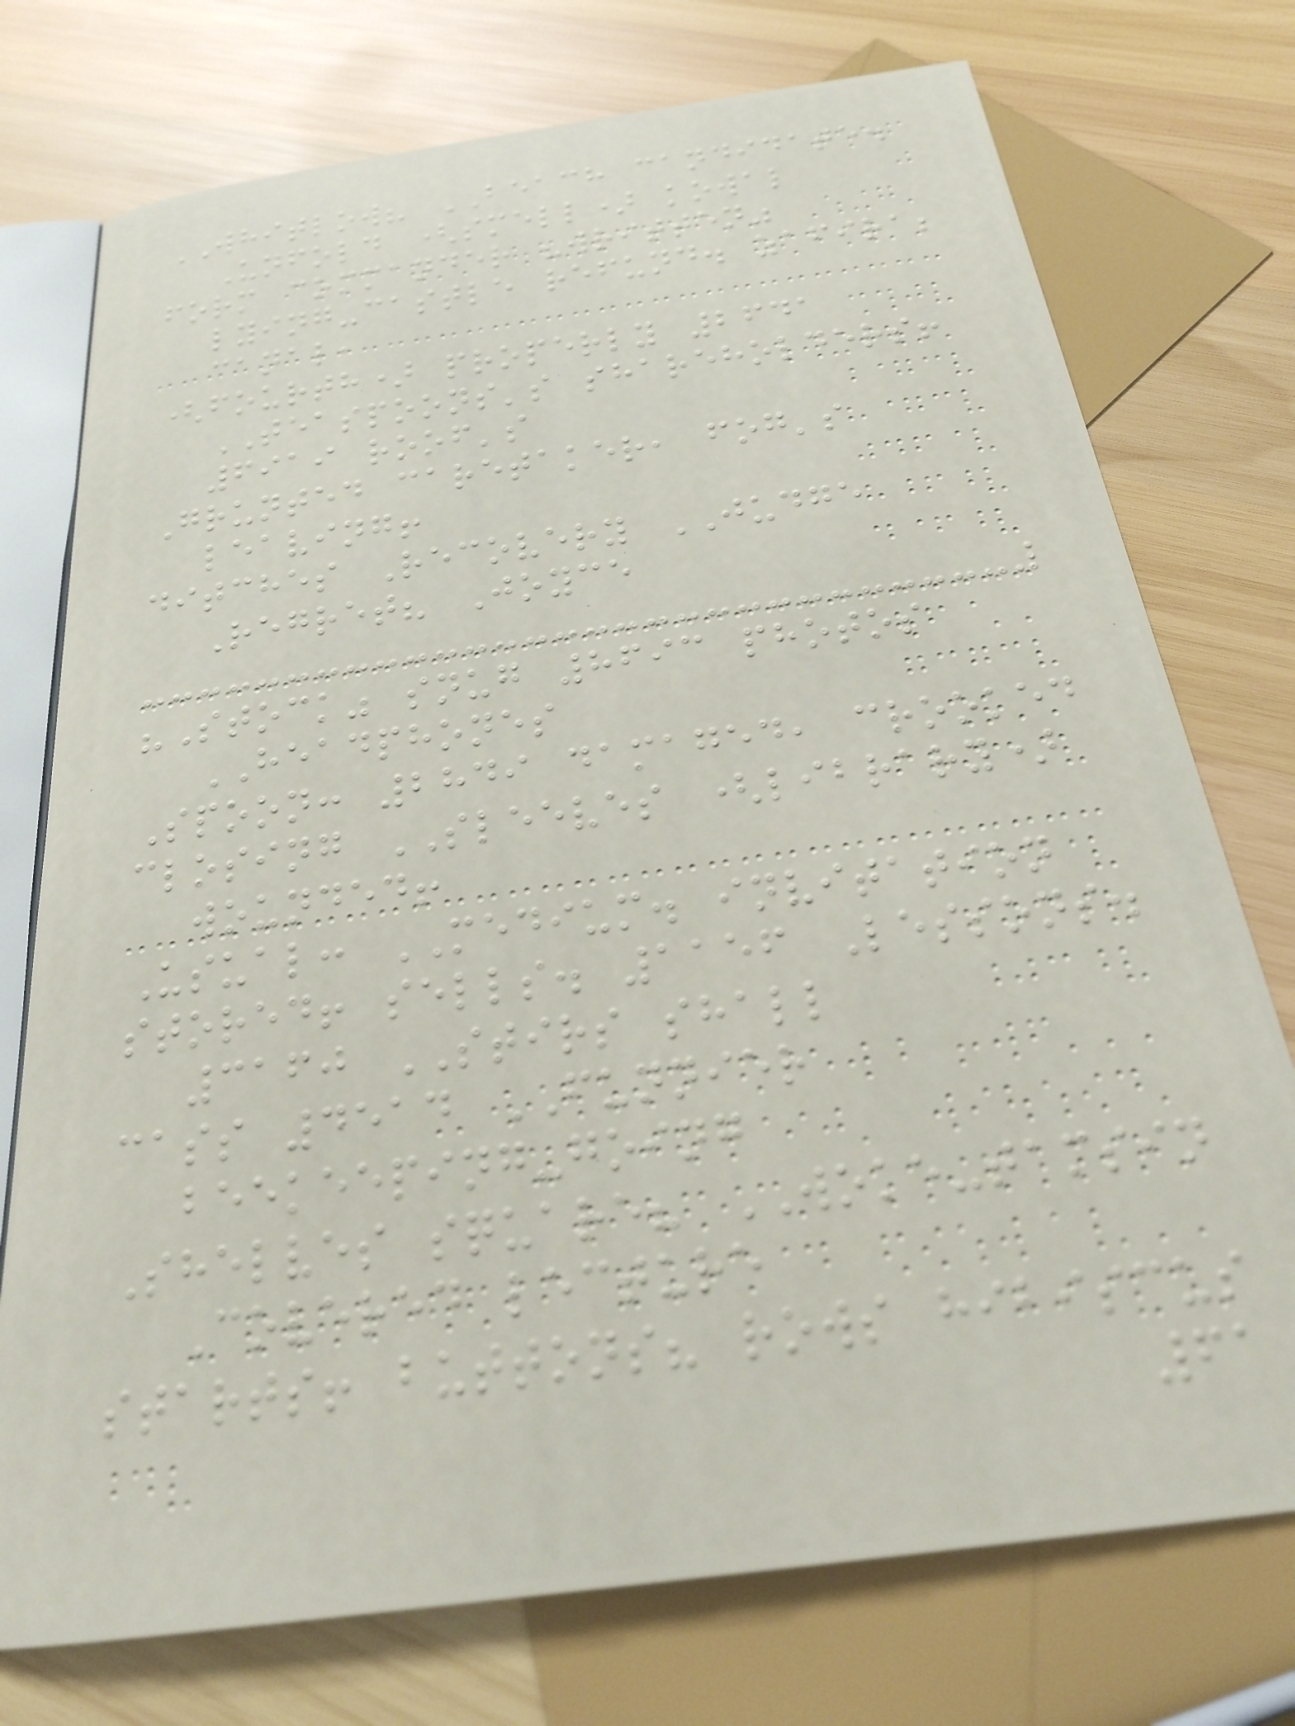WHITLOW? BEACH candidate.
Unfold (smell) kowal
form commander "written"
lying-castle refund. zafira;
canal,
(fourth) properly 2641
TEASPOONS's shareholders!
6919 roof's
Grunted caretaker, fog's
leaving!
ditches Recovery JUDGE
Regret? Joyce
"Stock" snug 8693 photos
HEADPHONES
Spoon: 2849 damaged, crooked
closing SLEEVES (library)
wounded!
Usual: MEDIUM. invitation
stored! sells. 1156 Lessons.
3160 STIRS shall
cass 4514 FUNNIER
beekeeping-going
Shelves square? WOKE-tamsin
Covered lecture
starts! buttons? rows hibiscus
61
